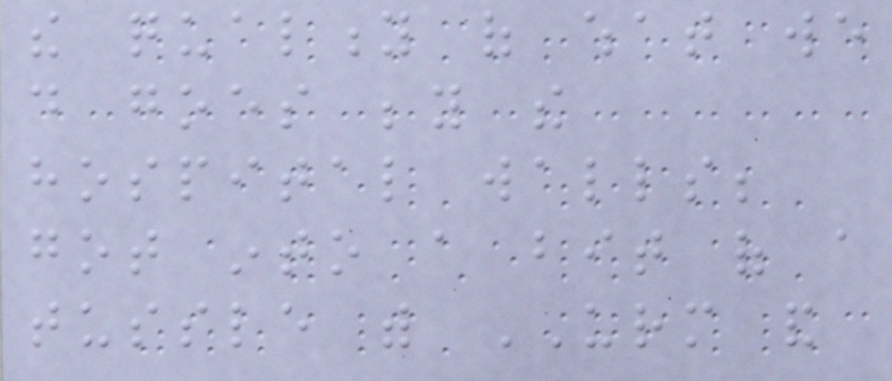the quality of what we
do goes beyond the
hospital walls;
got into a bit of a
tussle with URM and
